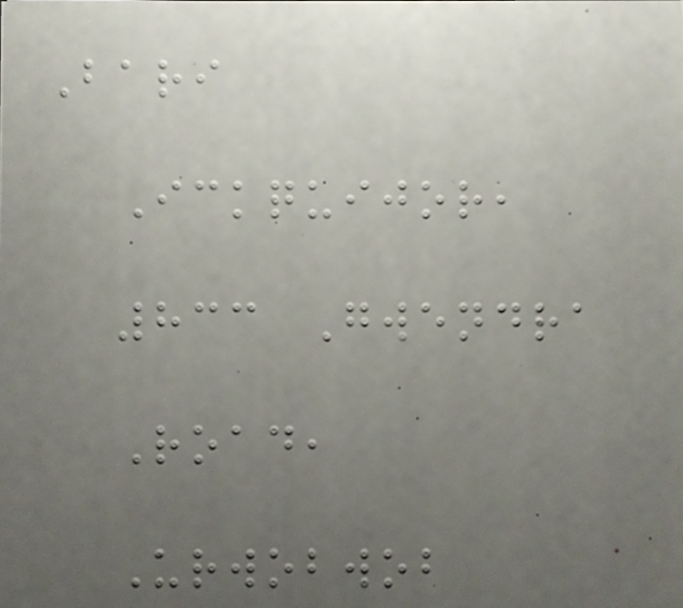Bari
Ickquijor,
833 Gwendra
Road,
Urwobwob
